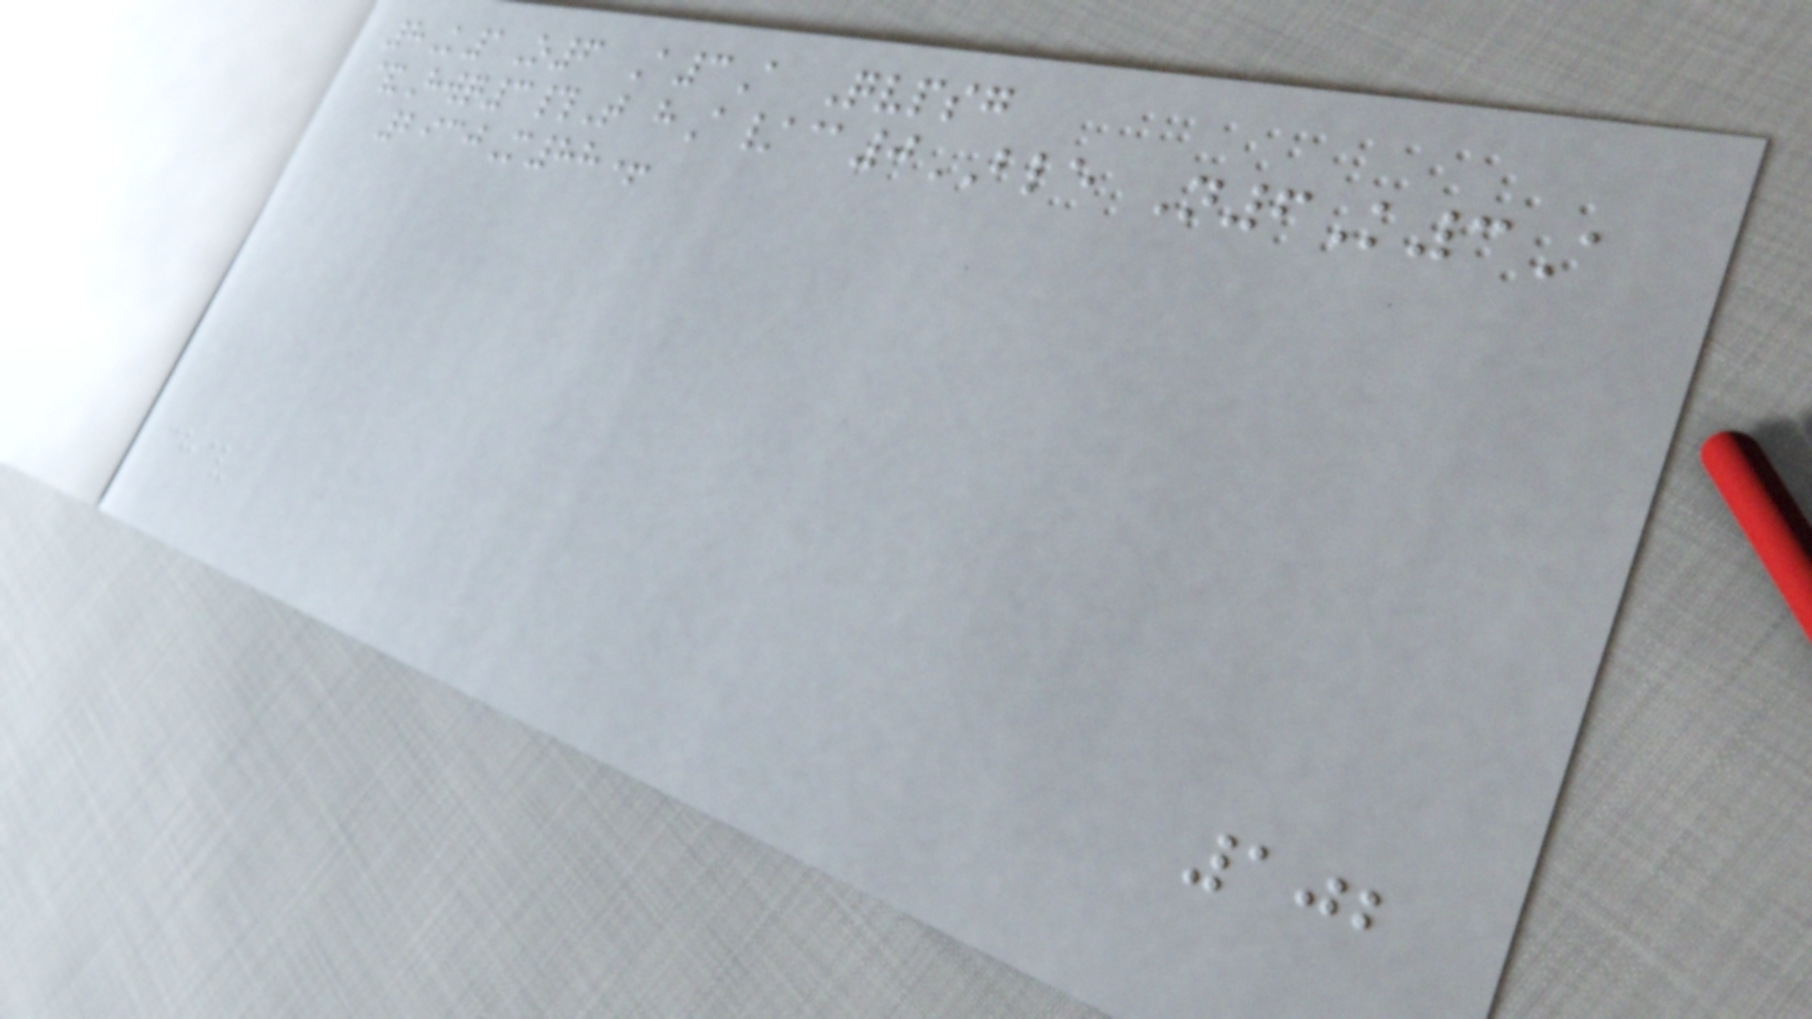8K1O6 A3A Qvpsg
&Hwq3#T hA/@0BLE N6K3A
2930M88+
102
